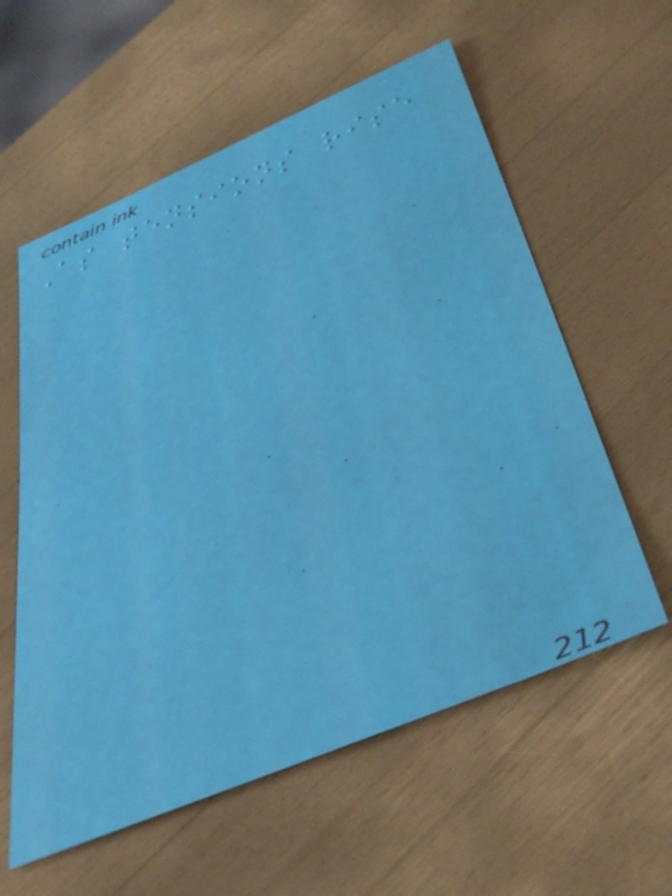As tensions rise
